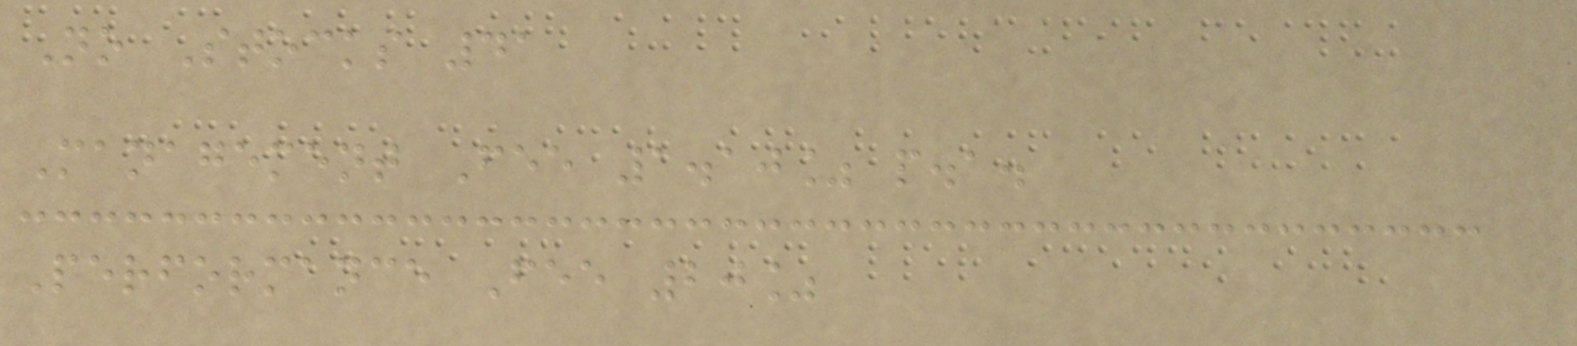No Stocks 41
Management Fee 1.10% p.a.
Performance Fee 20%
